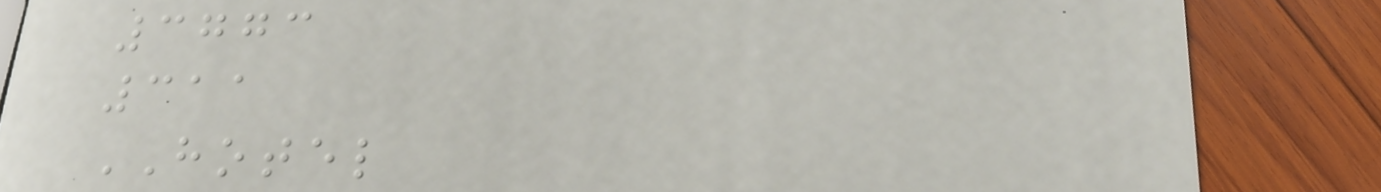3773
311
HOTEL
